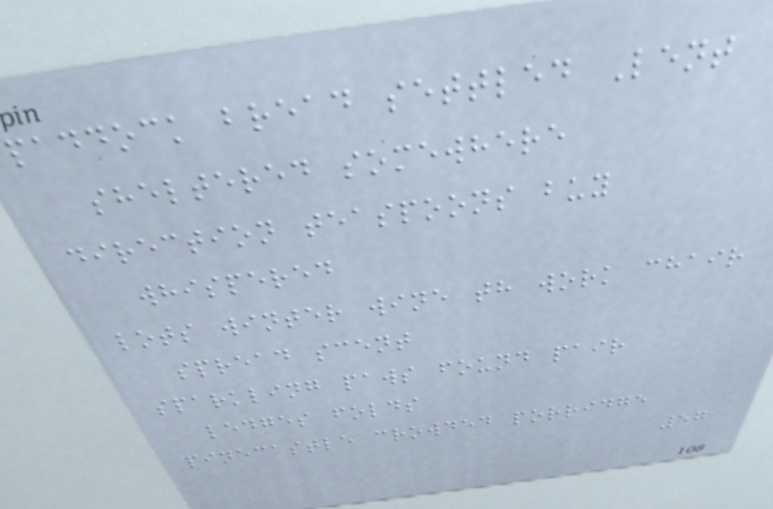paddock bread settled Lent
sheltered somewhere
direction teaspoons buy
whispered
lots winter wine th work chair
spread scent
sparkling paws found pair
ledges folds
pinecastle crowded porridge
57
